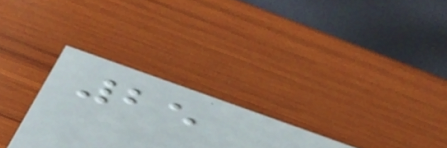25
